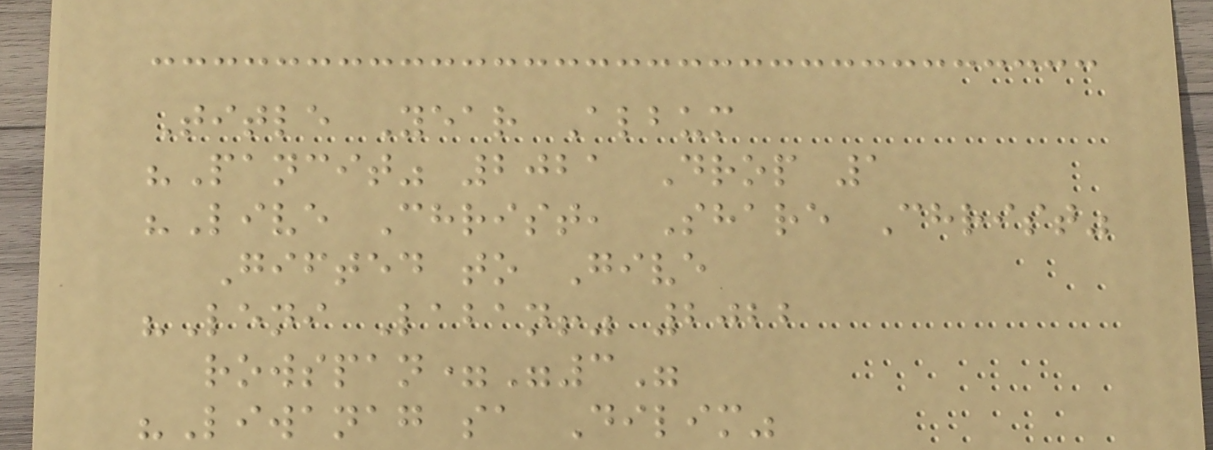Title Year Album
"Pancit" 2021 Drop 1
"Live Christ, Share Christ"
Gifted to Give
"Leni Laban!" 2022
rowspan="3"
"Liwanag sa Dilim"
